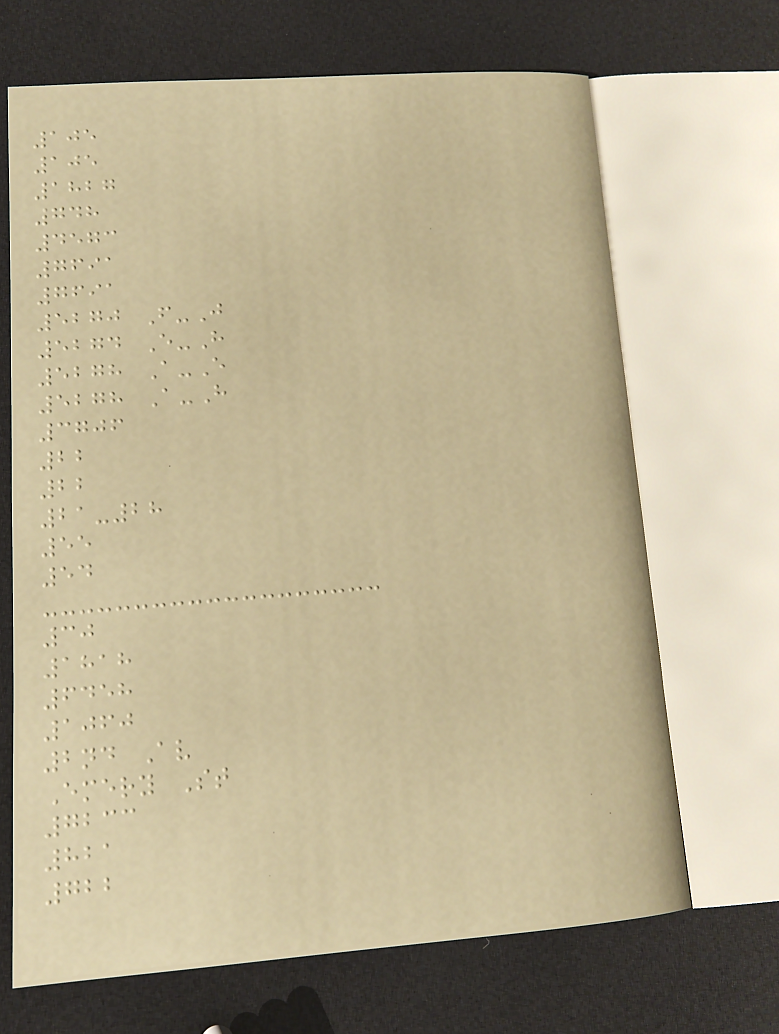105
105
1827
748
4573
7691
7691
5270 F-J
5274 E-H
5278 A-E
5278 A-H
3706
22
22
21-28
55
54
30
1818
6458
1060
2nd Av
Emery St
7233
821
722
